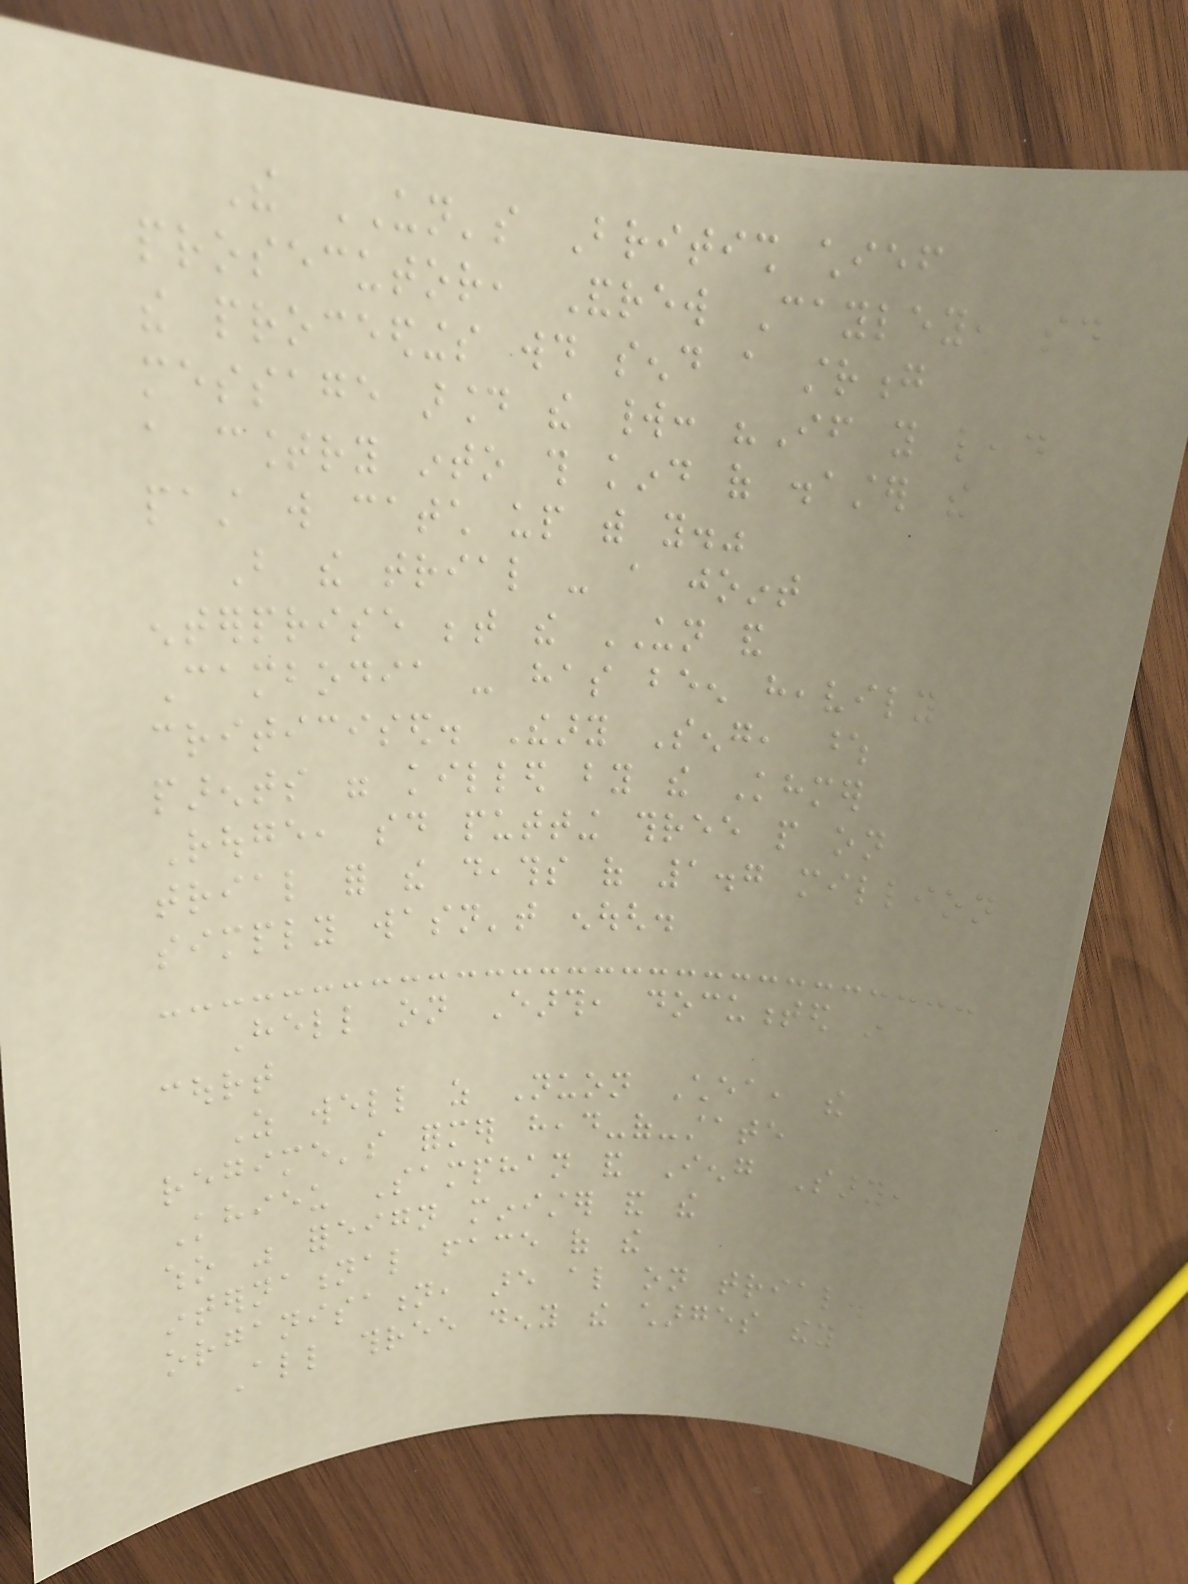The UN's British chief
prosecutor, Andrew Cayley, said
the proceedings would send a strong
message around the world: "If you lead
a country into this kind of disaster the
past will catch up with you."
But the trial - a joint
enterprise between the UN and
Cambodia - has been heavily
criticised. Theary Seng, whose
parents were killed by the Khmer
Rouge, said putting three people on
trial for the deaths of 1.7 million
simply wasn't enough.
Hell on Earth, documented in
court
As well as Nuon Chea, the
regime's former head-of-state
Khieu Samphan and Ieng Sary,
who was foreign minister and the
international face of the
organisation, are also on trial.
All three deny the charges they
